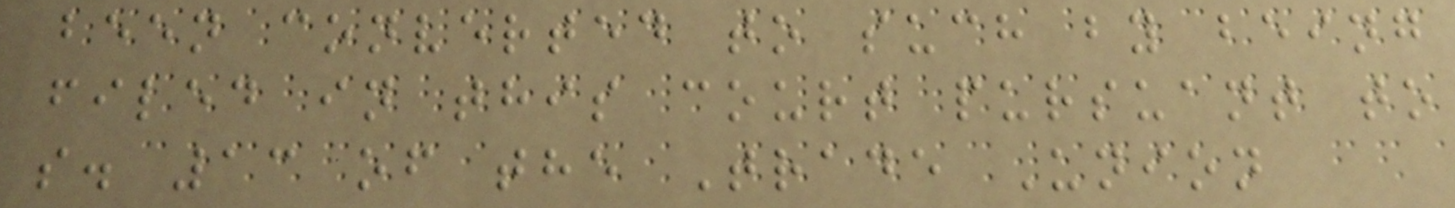been converted to such by being
filed in this court pursuant to
s. 13 of the Trade Union
